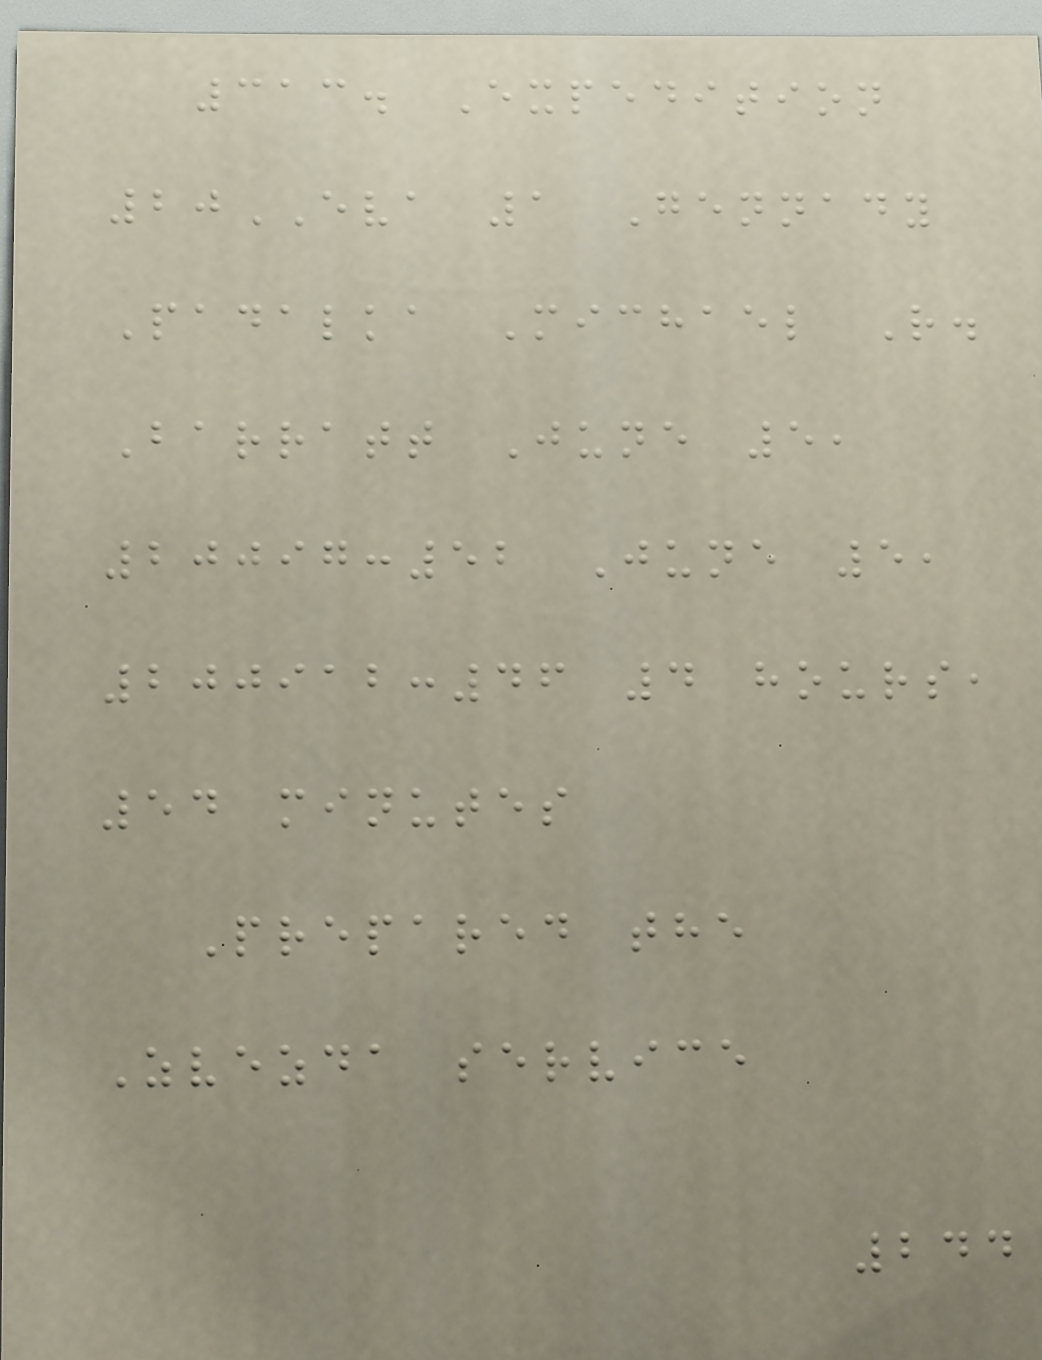313. Expedition
20EVA 1 Gennady
Padalka Michael R.
Barratt June 5,
20097:52 June 5,
200912:46 4 hours,
54 minutes
Prepared the
Zvezda service
244
